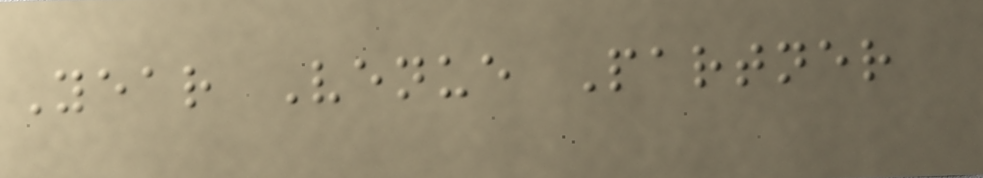Year Venue Partner
